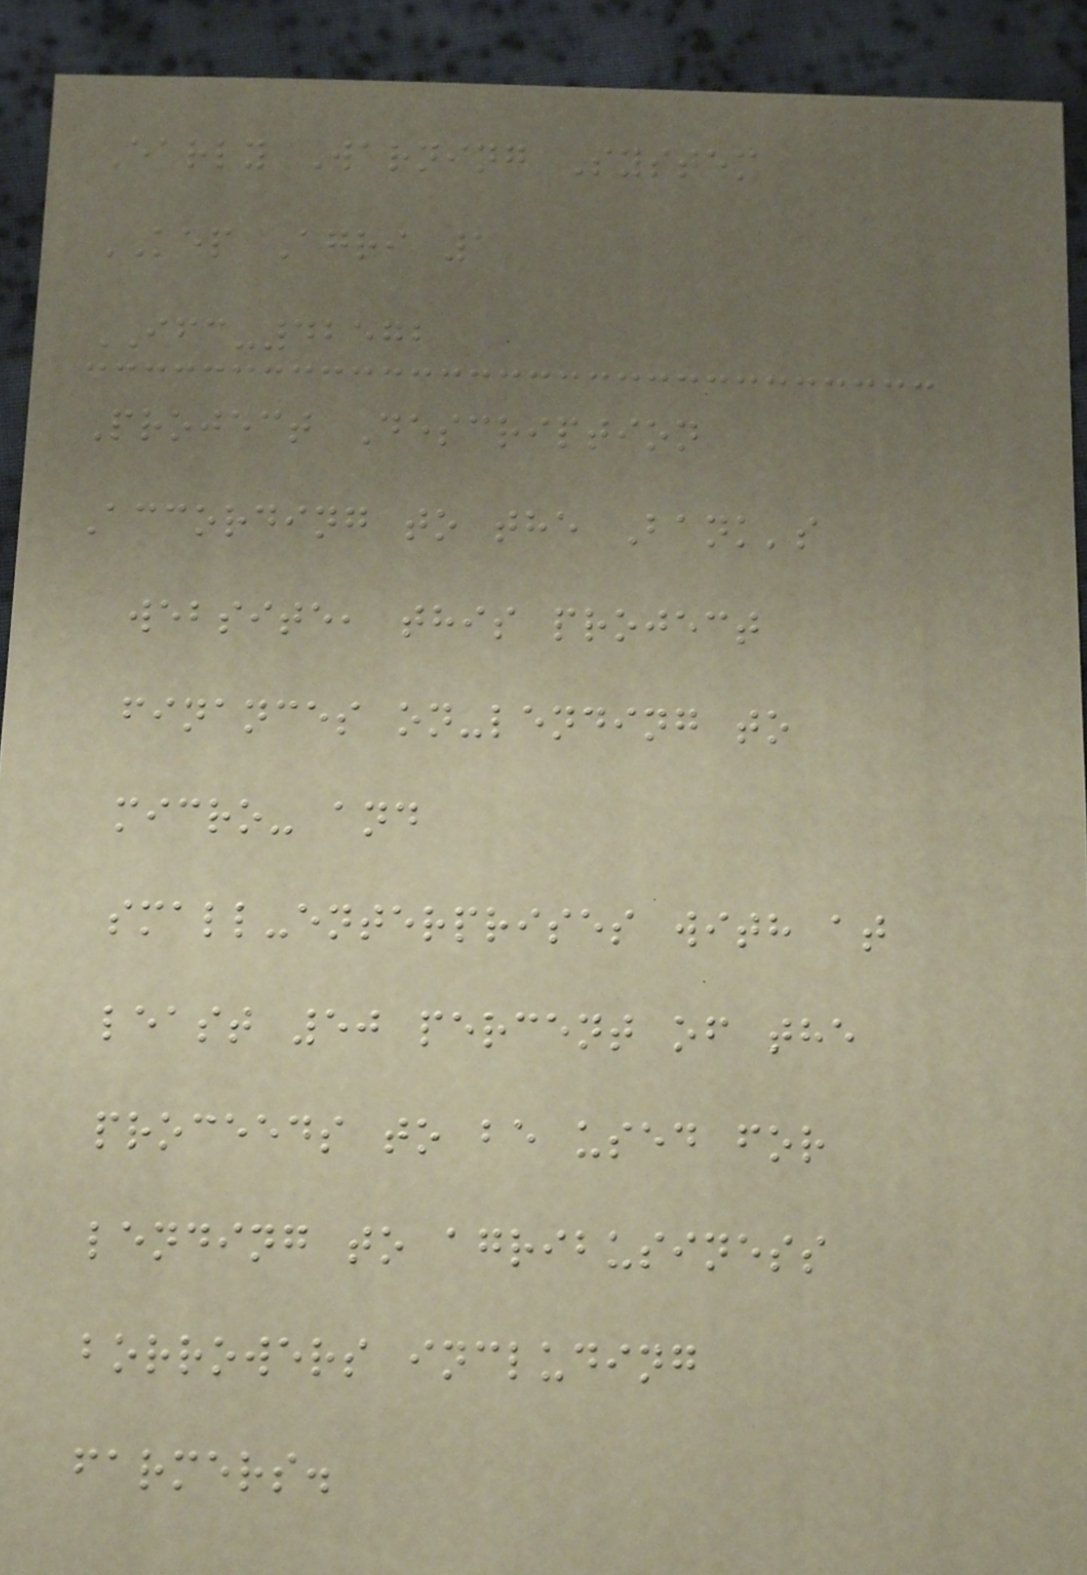Early Warning System
KEP Agri 1
IFC-42572
Project Description
According to the Bank's
website, this project
finances on-lending to
micro- and
small-enterprises with at
least 50 percent of the
proceeds to be used for
lending to agribusiness
borrowers including
farmers.
